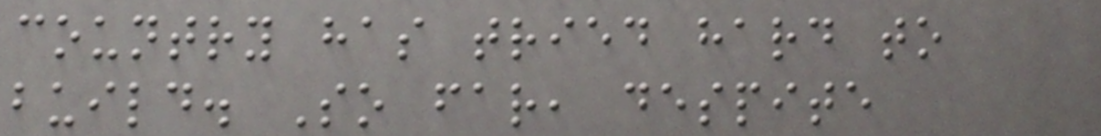country has tried hard to
build. So far, despite
